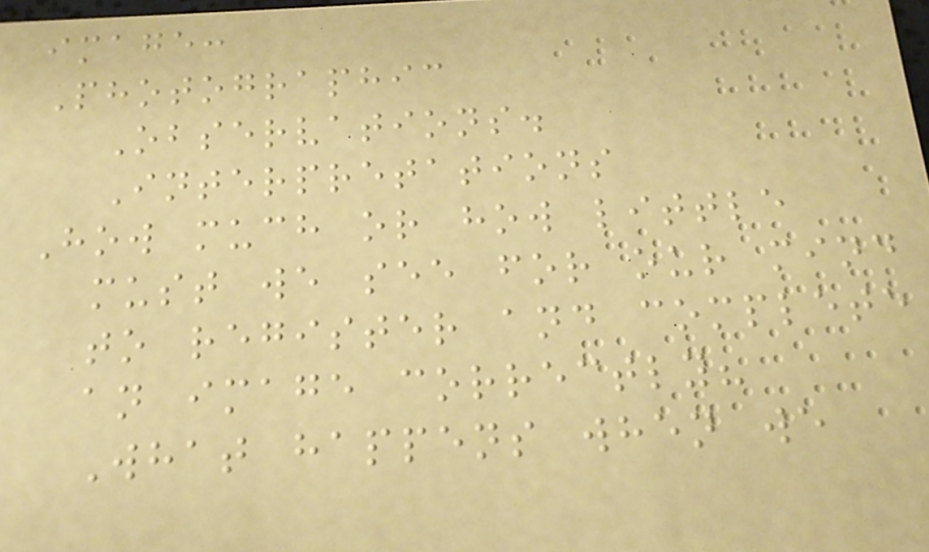image:
Photographic
Observations.
Interpretations
How much or how little
must we see for our mind
to register and complete
an image correctly?
What happens when we
